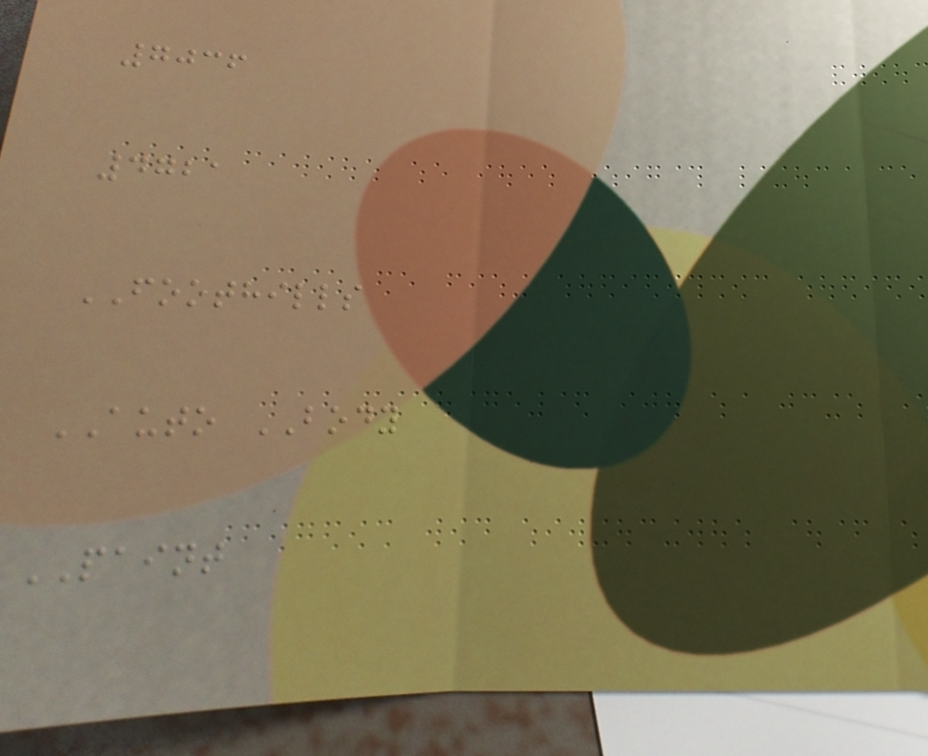7036
4721
FOOTHILLS
AUTO BODY
PAINT
